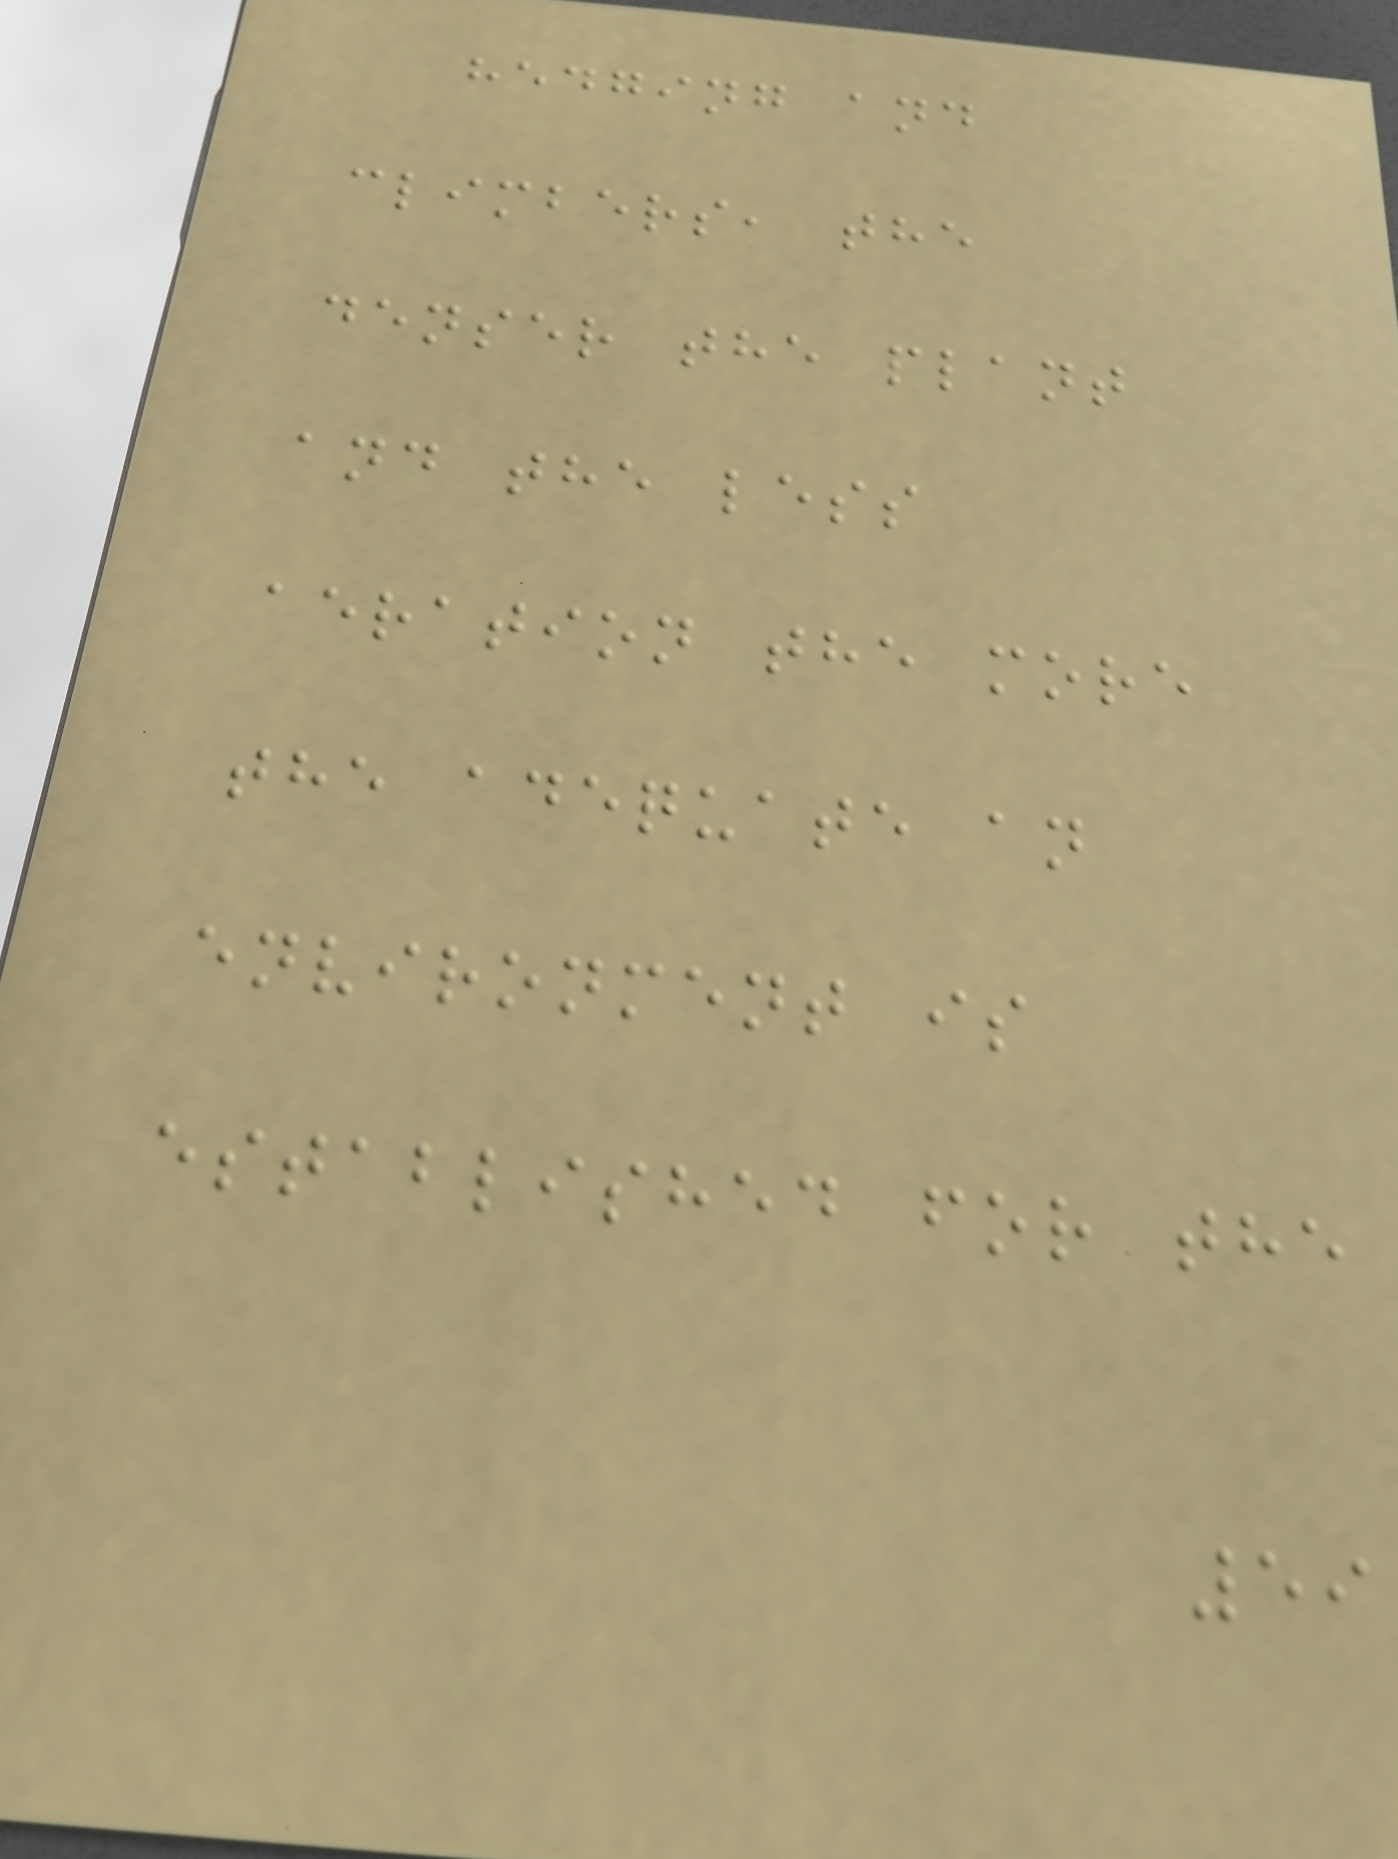hedging and
climbers, the
denser the plant
and the less
aeration the more
the adequate an
environment is
established for the
59
